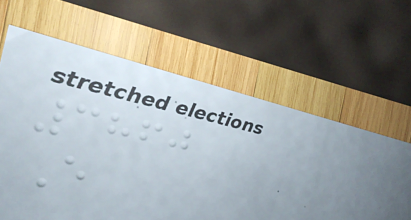3860
E
